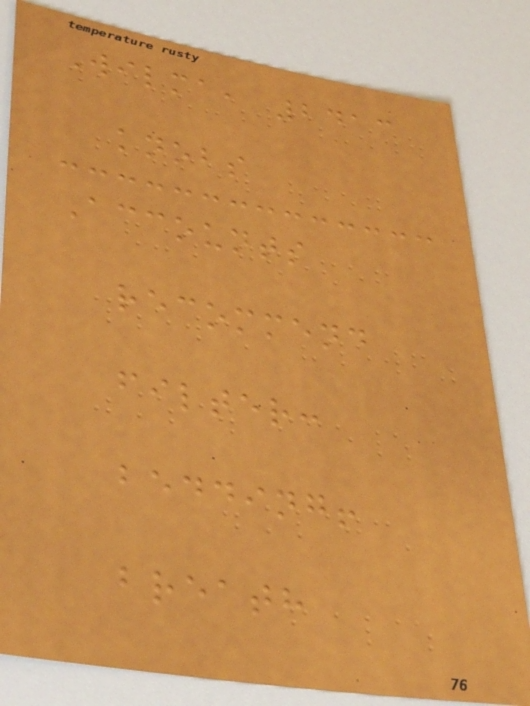Wilma, 2413
knobs
Accounts
recommend
filter:
bedding!
breath
